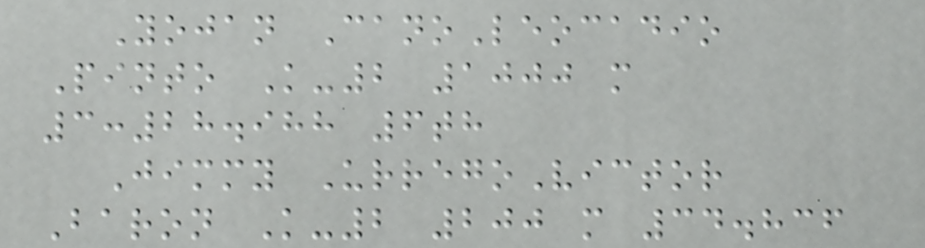Yojan CanoLeocadio
Pinto K-2 1000 m
3:28.988 6th
Jimmy UrregoVictor
Baron K-2 200 m 34.836
